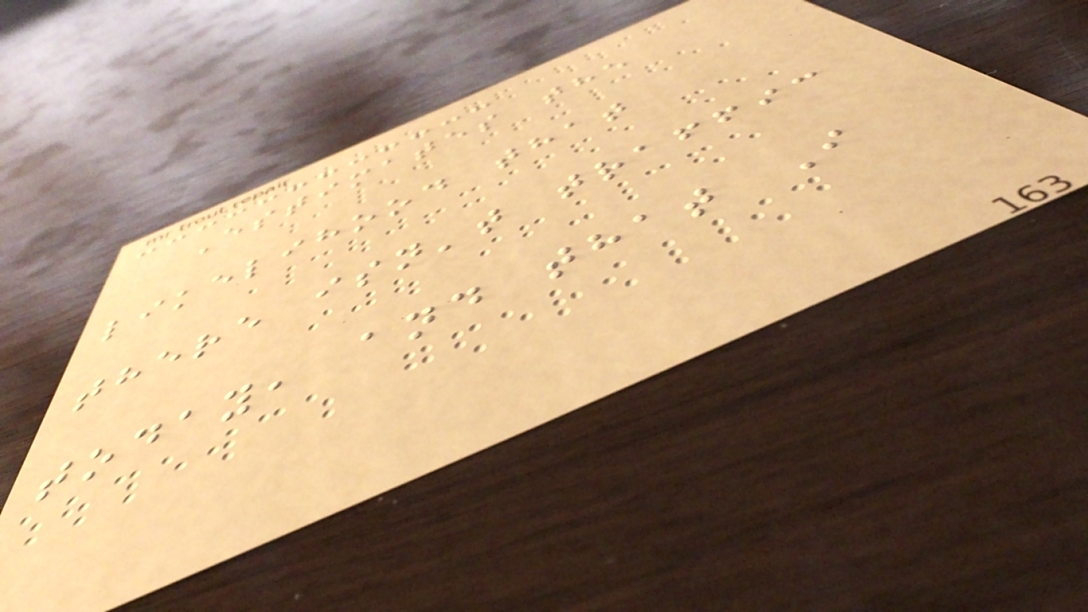Estimates the
likelihood that
there isn't traffic
today, and that I
